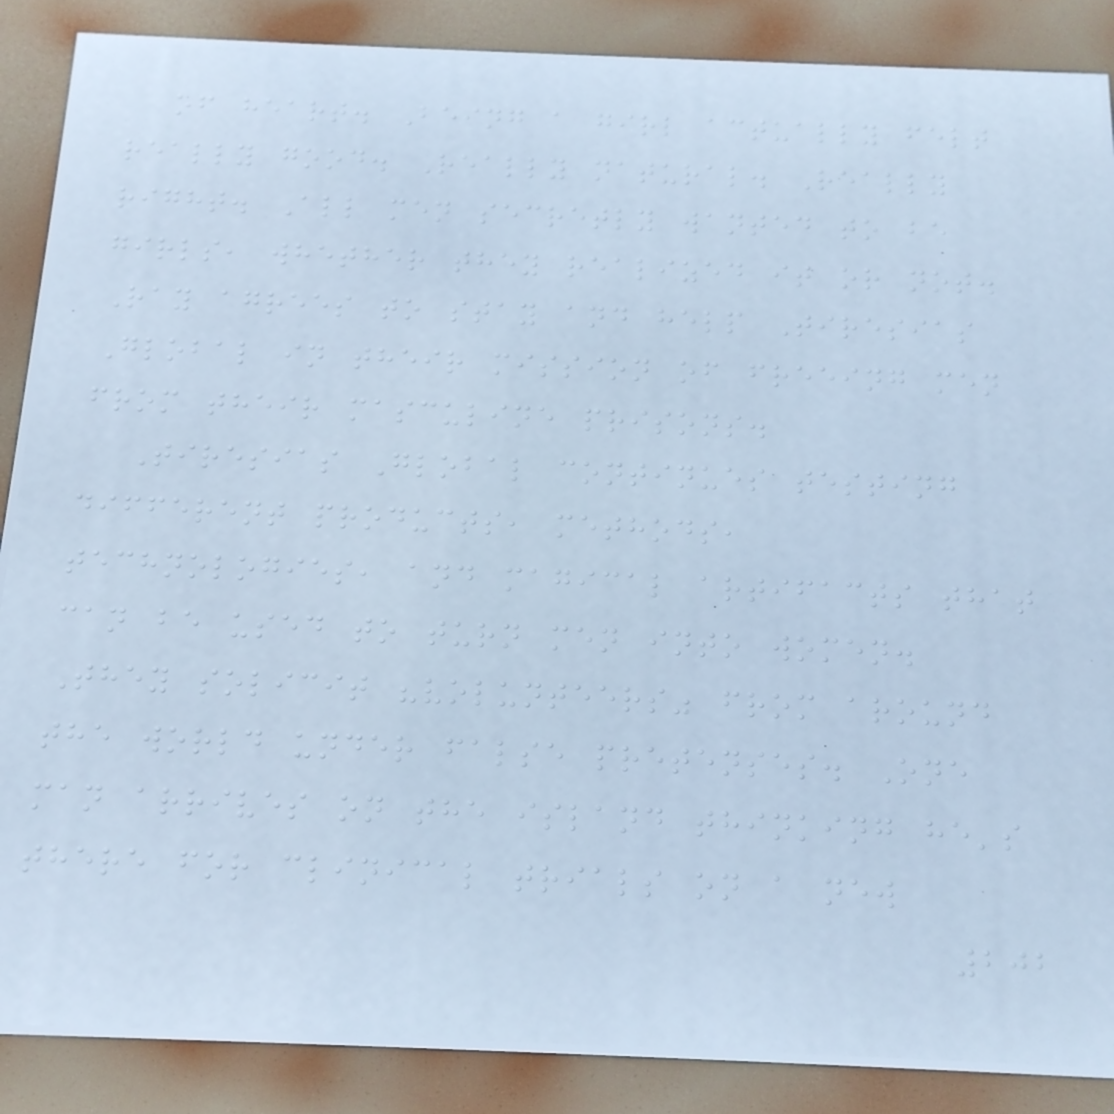of heart. Being a girl actually felt
really good. Really natural. Really
right. All men secretly wanted to be
girls, whether they realized it or not.
Ray agrees to stay and help Tiresias
Global in their mission of freeing men
from their masculine prisons.
Tiresias Global continues testing
different products, methods,
technologies, and magical artifacts that
can be used to turn men into women.
They solicit "volunteers" from around
the world under false pretenses. One
man arrives on the island thinking he's
there for clinical trials on a new
202
